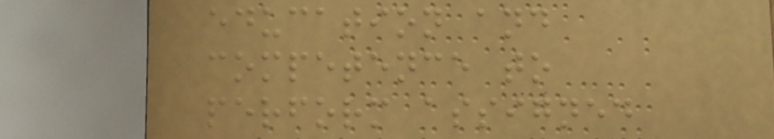education and
competence to
perform assigned
